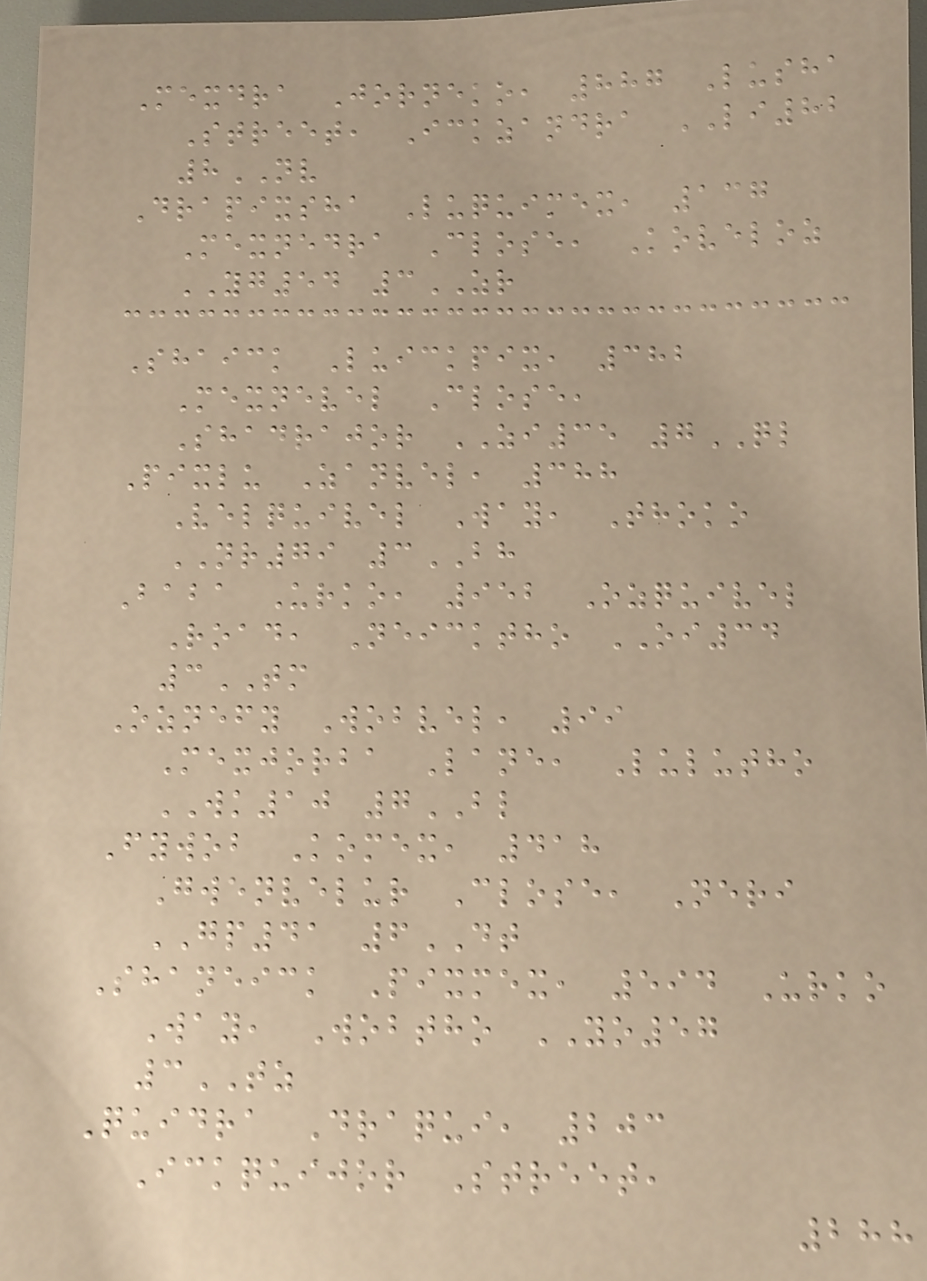Mexdra Jorneko, 887 Lusha
Street, Ickzandra LI82
8NV
Drapixsha Luquimex, 137
Mexnedra Close, Koveloz
YG54 3ZR
Shaick Luickpix, 382
Mexnevel Close,
Shadrajor ZI35 7QL
Pixlu Zanvel, 388
Velquivel Way, Thoko
NR79 3BH
Baba Urko, 952 Ozquivel
Road, Neicktho OI34
3TM
Oznefy Wobvel, 99
Mexjorba Lane, Lulutho
WK10 7BL
Fywob Komex, 418
Gwenvelur Close, Neri
GP41 6DT
Shaneick Pixmex, 594 Urko
Way, Wobtho YO57
3TZ
Quidra Draqui, 203
Ickquijor Street,
288
